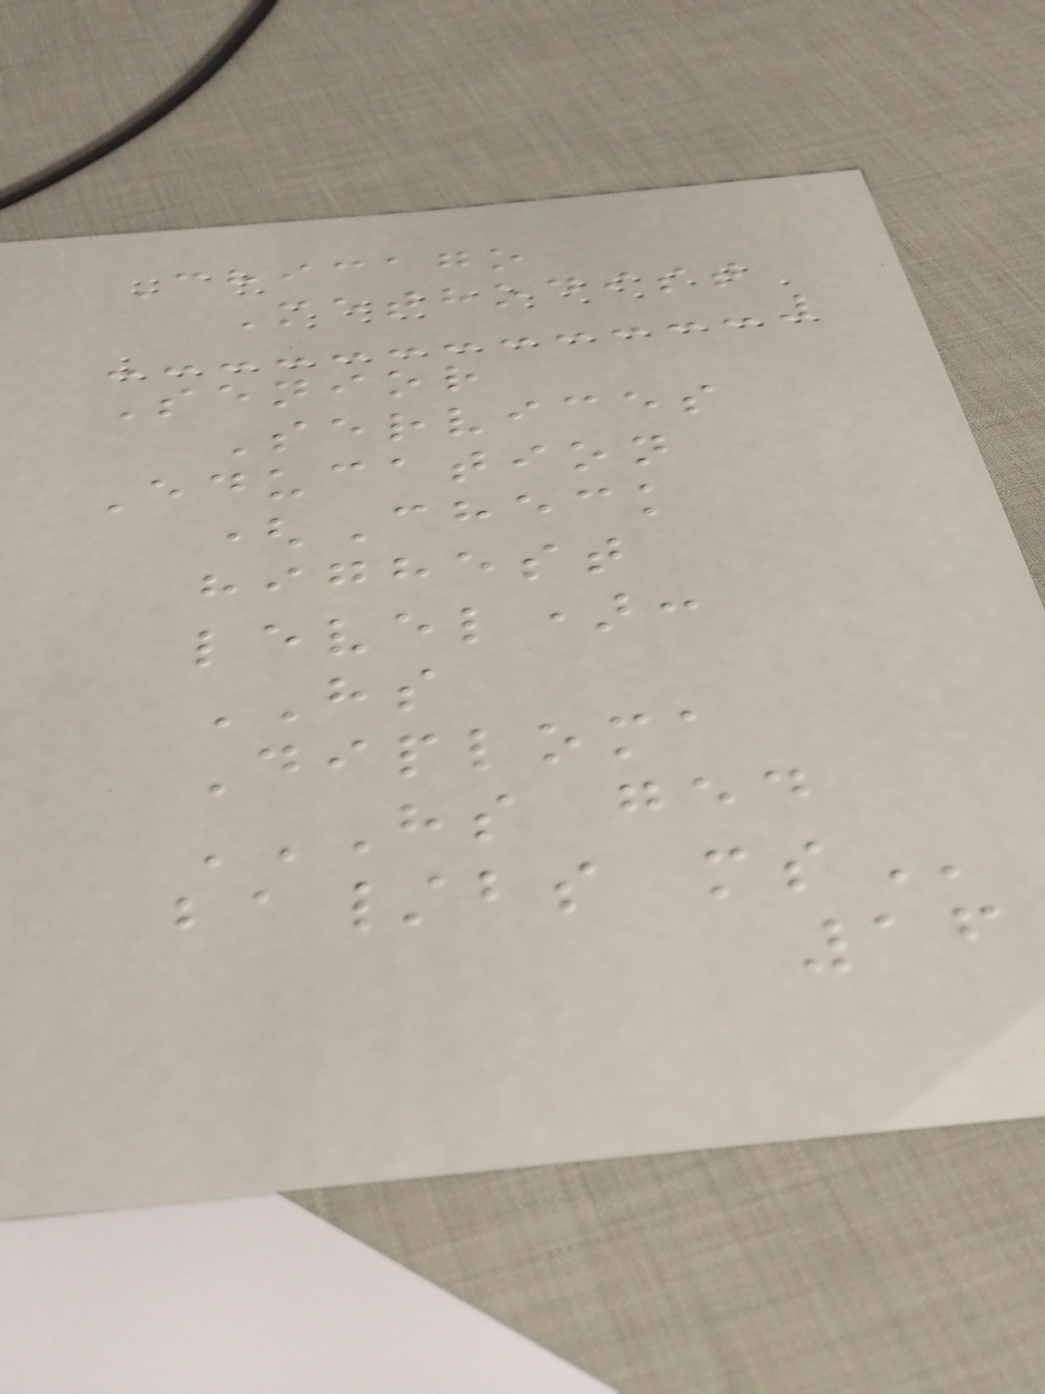Chicago
Methodist
Senior
Services
Education
(Check
highest
level):
HS
Diploma
HS GED
BA/BS MS
16
